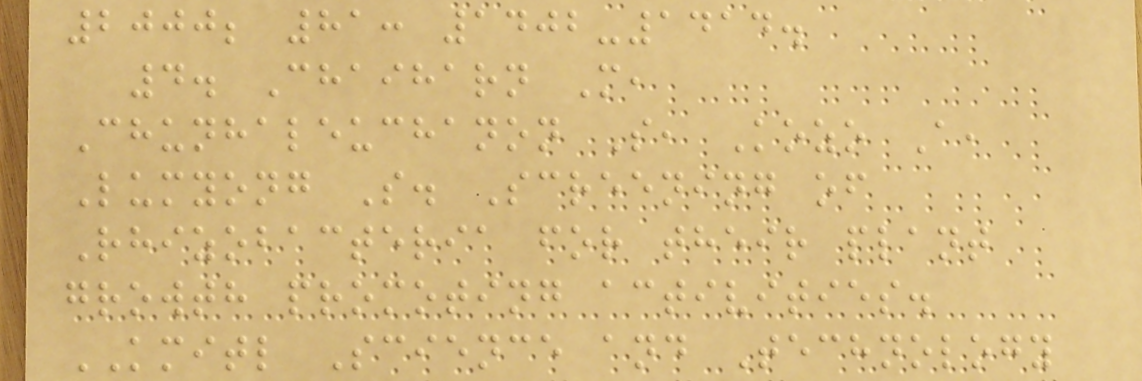2000; 81: 1402-1414.
4. Chaiharn M,
Chunhaleuchanon S, Kozo A,
Lumyong S. Screening of
Rhizobacteria for their plant
growth promoting activities.
KMITL Science and Technology
